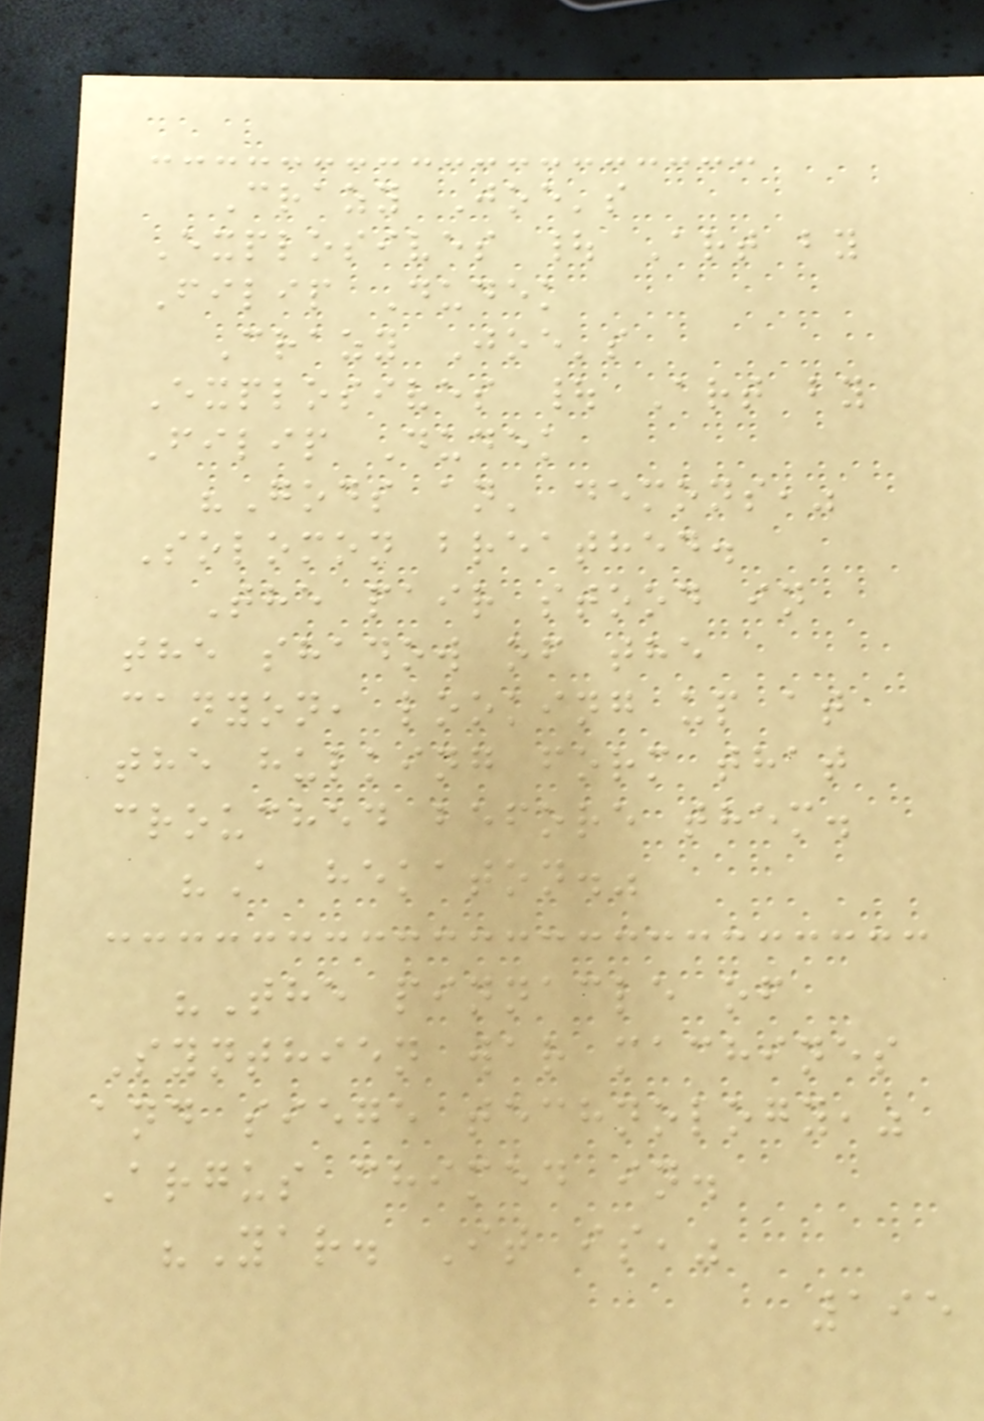Crazy Joe's
Explosives | Art by
Filip Dudek
Crazy Joe's
Explosives | Art by
Filip Dudek
"Gods an' demons,"
Solomon breathed.
The pair stood in
the shadow of the
canyon, looking up at
the hulking form that
crouched before them.
"A hekaton."
"The pinnacle of
Synthien war machines
and siege technology,"
Argus chimed in.
"Yar. It is,"
195
